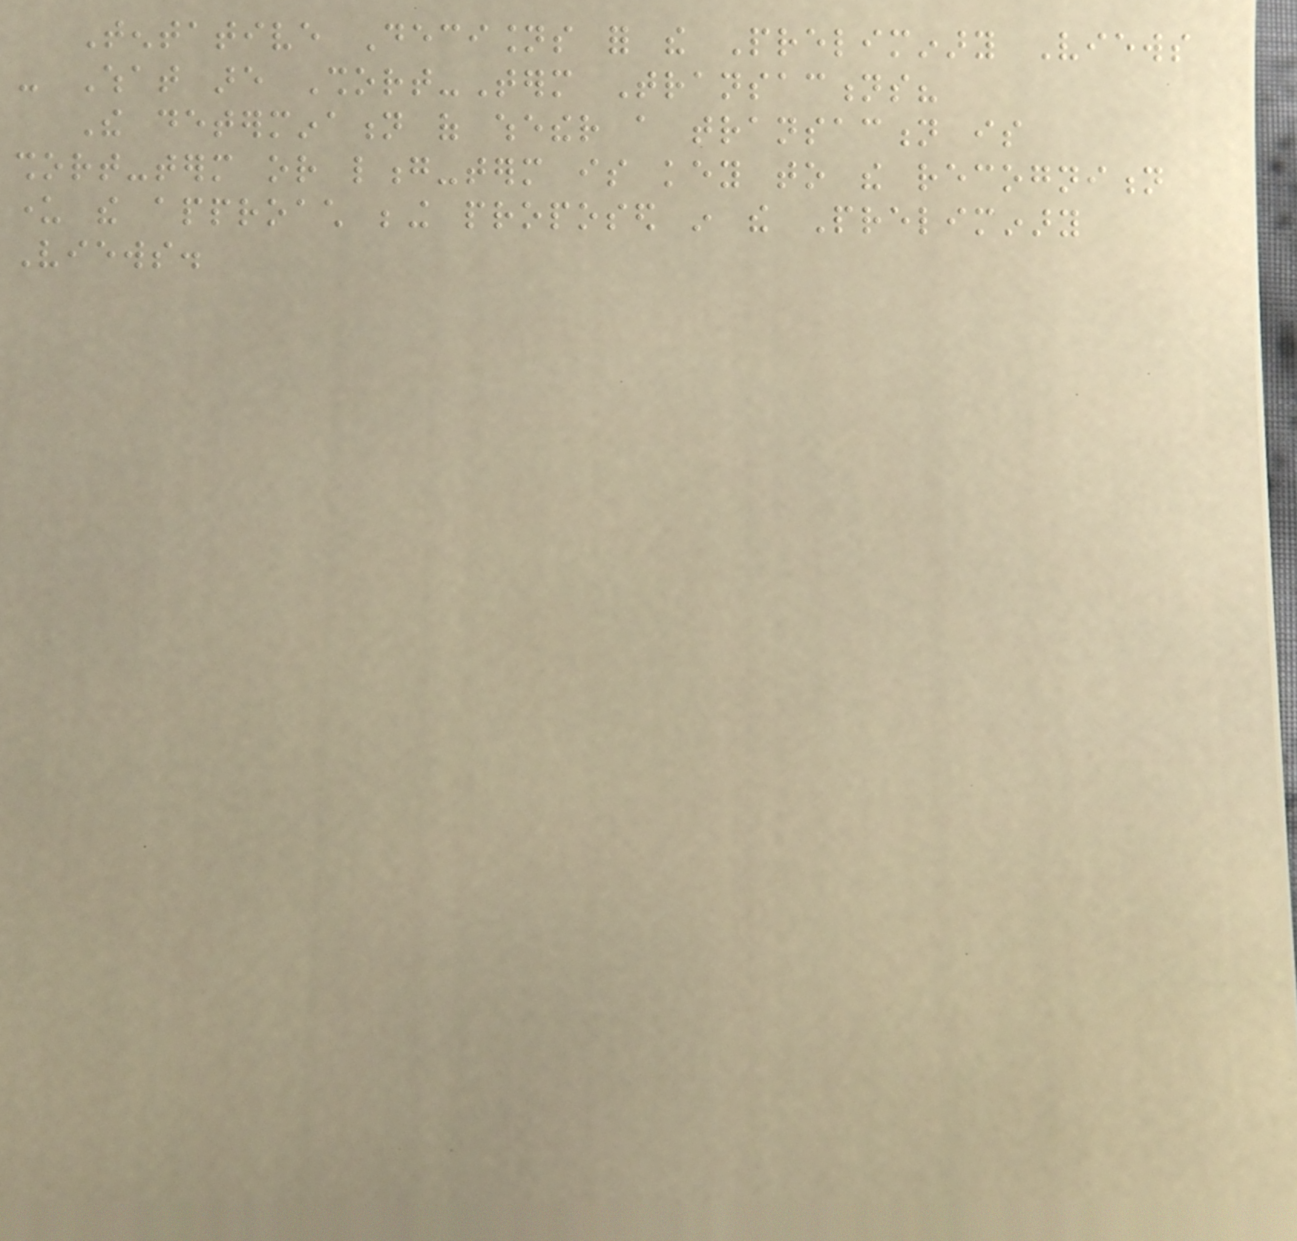Tentative Decisions for the Preliminary Views
- What are Short-Term Transactions?
The determination of whether a transaction is
short-term or long-term is key to the recognition
under the approach being proposed in the Preliminary
Views.
